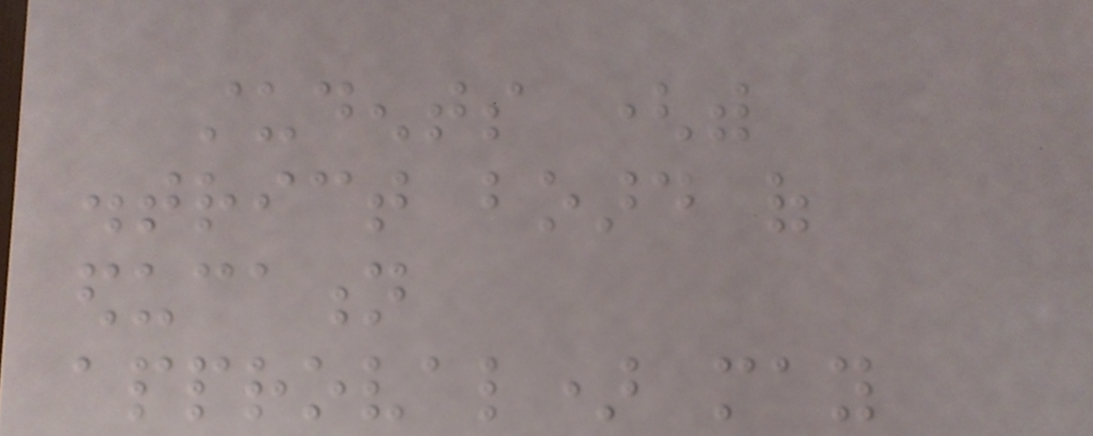students (with
district board of
education
approval) may
